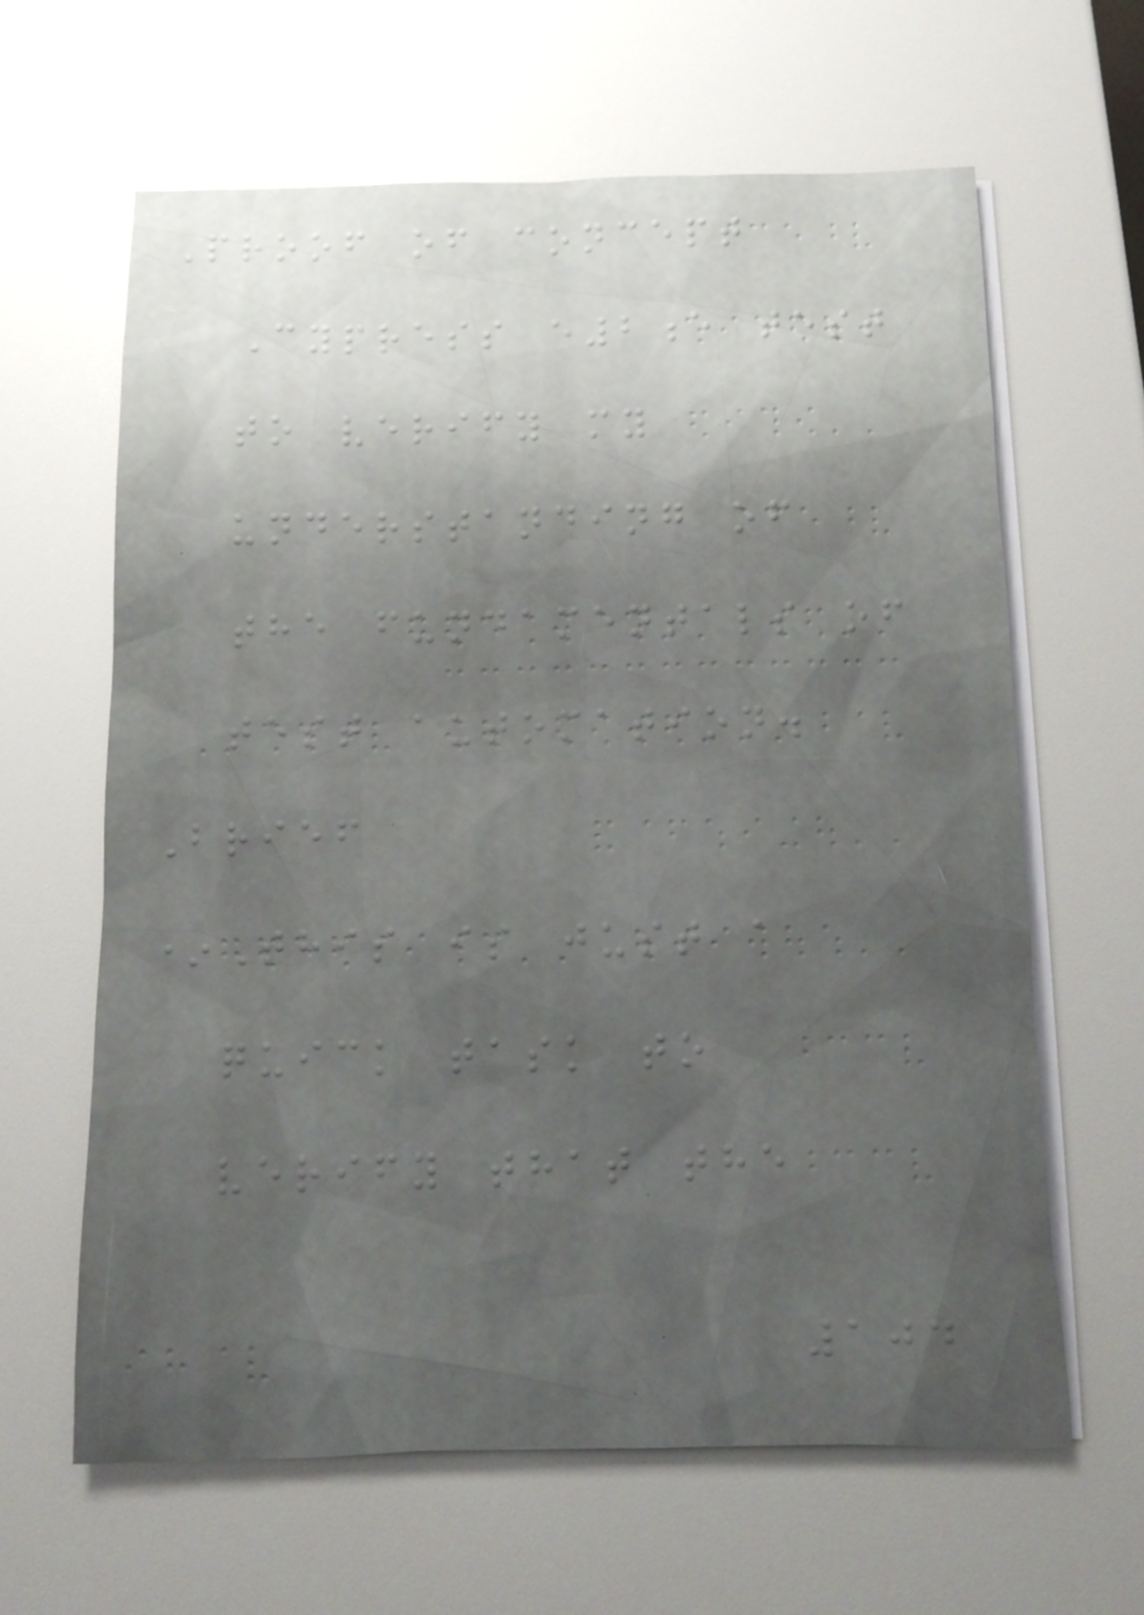Proof of concept
Cypress e2e test
to verify my
understanding of
the fundamentals of
test automation.
Brief
*This is just a
quick task to
verify that the
104
